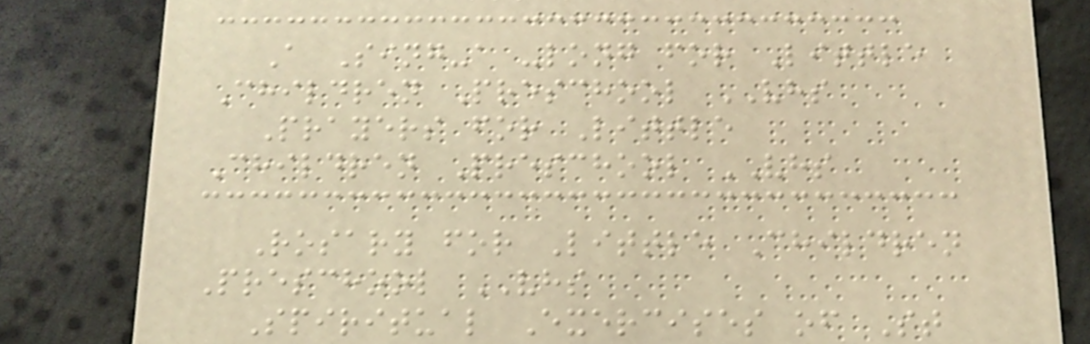A Sing-a -long for Little
Children Preschool VHS
Prayers for Little
Children Preschool VHS
Rosary for Little Children
Preschool VHS
Spiritual Exercises of St
